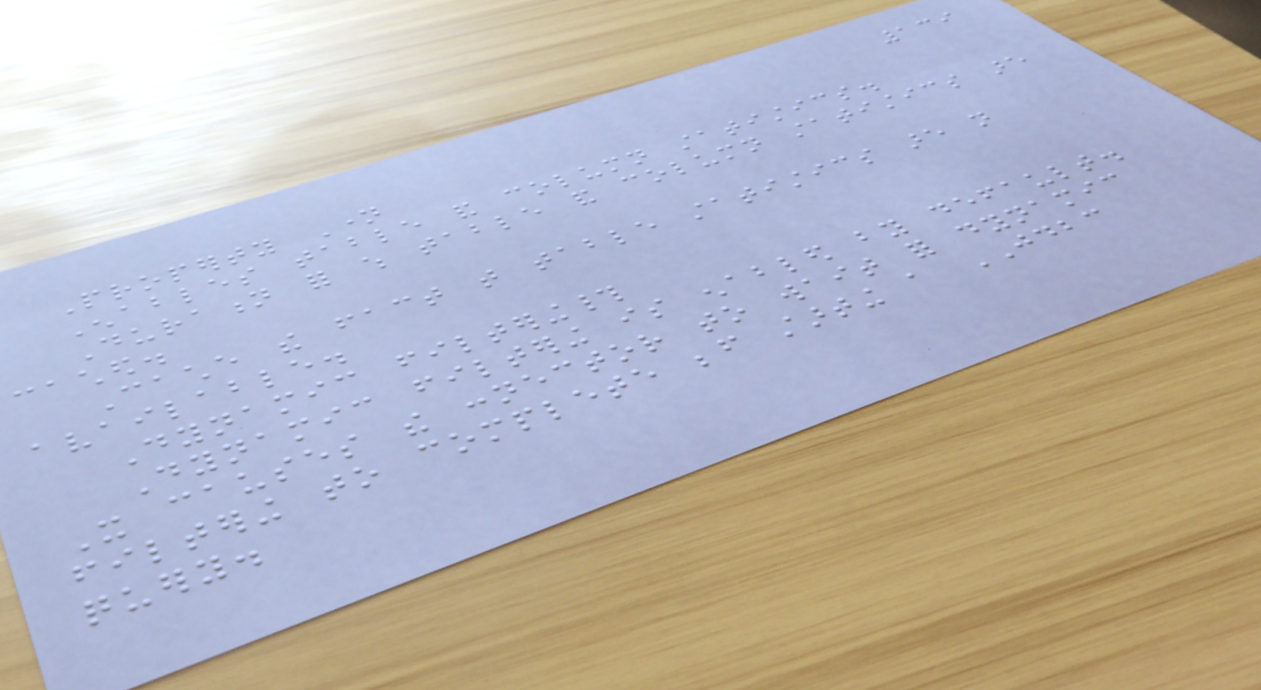139
Property Name
Enables table and column statistics.
Duration for which table and column statistics are
cached.
Cache the fact that table statistics are not
available.
Dynamic filtering#
Dynamic filtering is enabled by default.
It causes the connector to wait for dynamic
filtering to complete before starting a JDBC
query.
